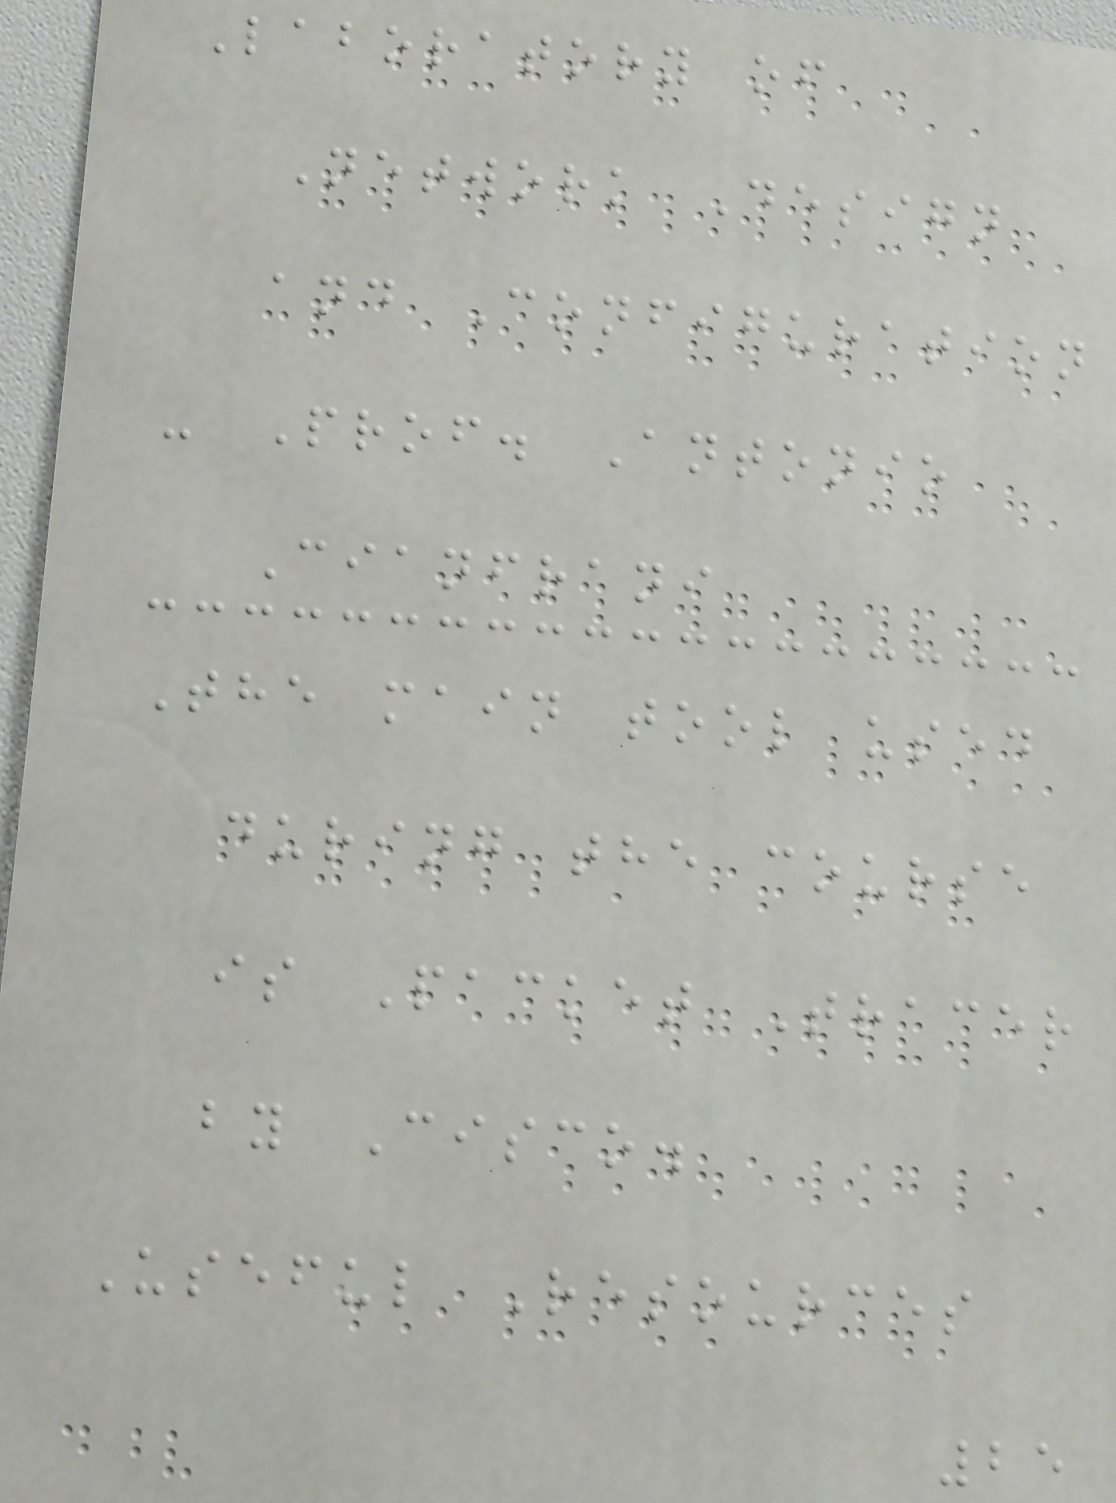Laboratory of
Network Design
and Configuration
- Prof. Antonio
Cianfrani
The main tool used
during the course
is Packet Tracer
by Cisco.
Useful Resources
25
